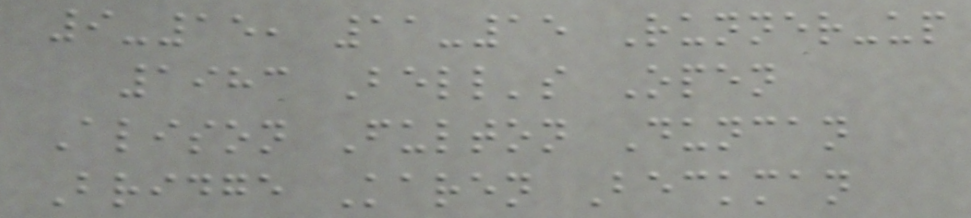9-15, 11-15 Runner-up
1983 Bell's Open
Alison Fulton Duncan
Bridge Karen Beckman
